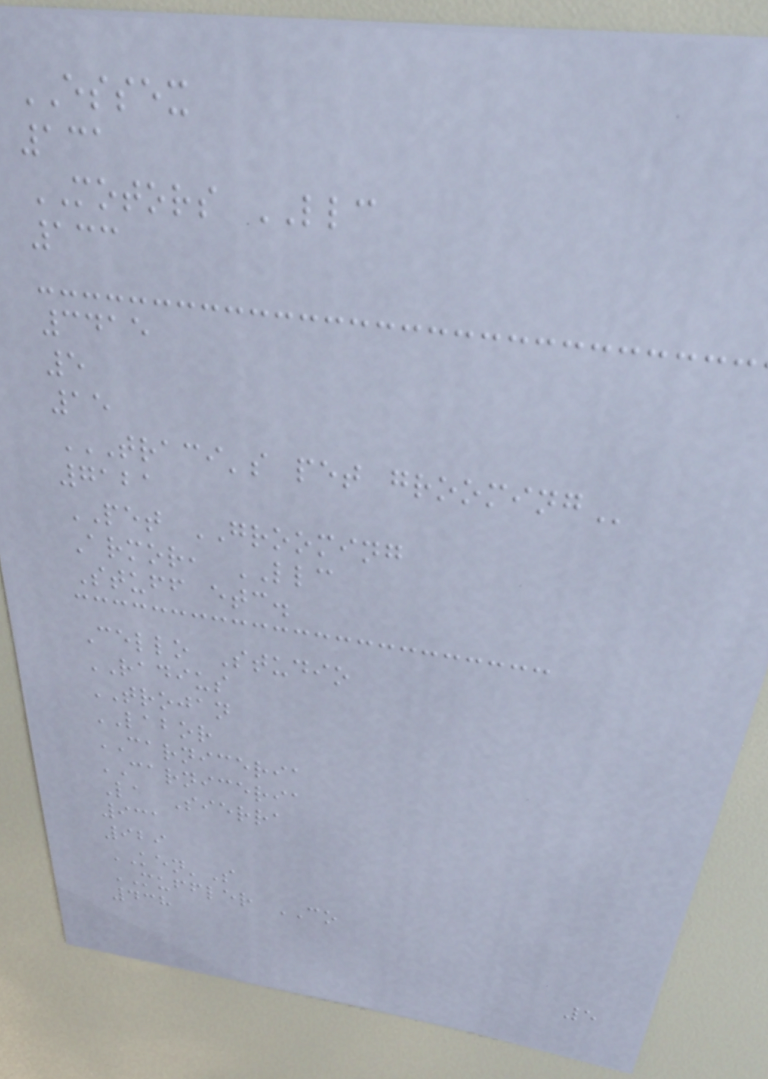ESSEX
131
MOTORS LLC
133
3415
5
15
TRACI'S PET GROOMING
7121
PET GROOMING
Armor, LLC
Stuff etc.
Cello Studio
RADIUS
TROJAN
LABOR
CARNICERIA
CARNICERIA
La Sierra
931
929
KEN'S
MUFFLER CO
438
5
